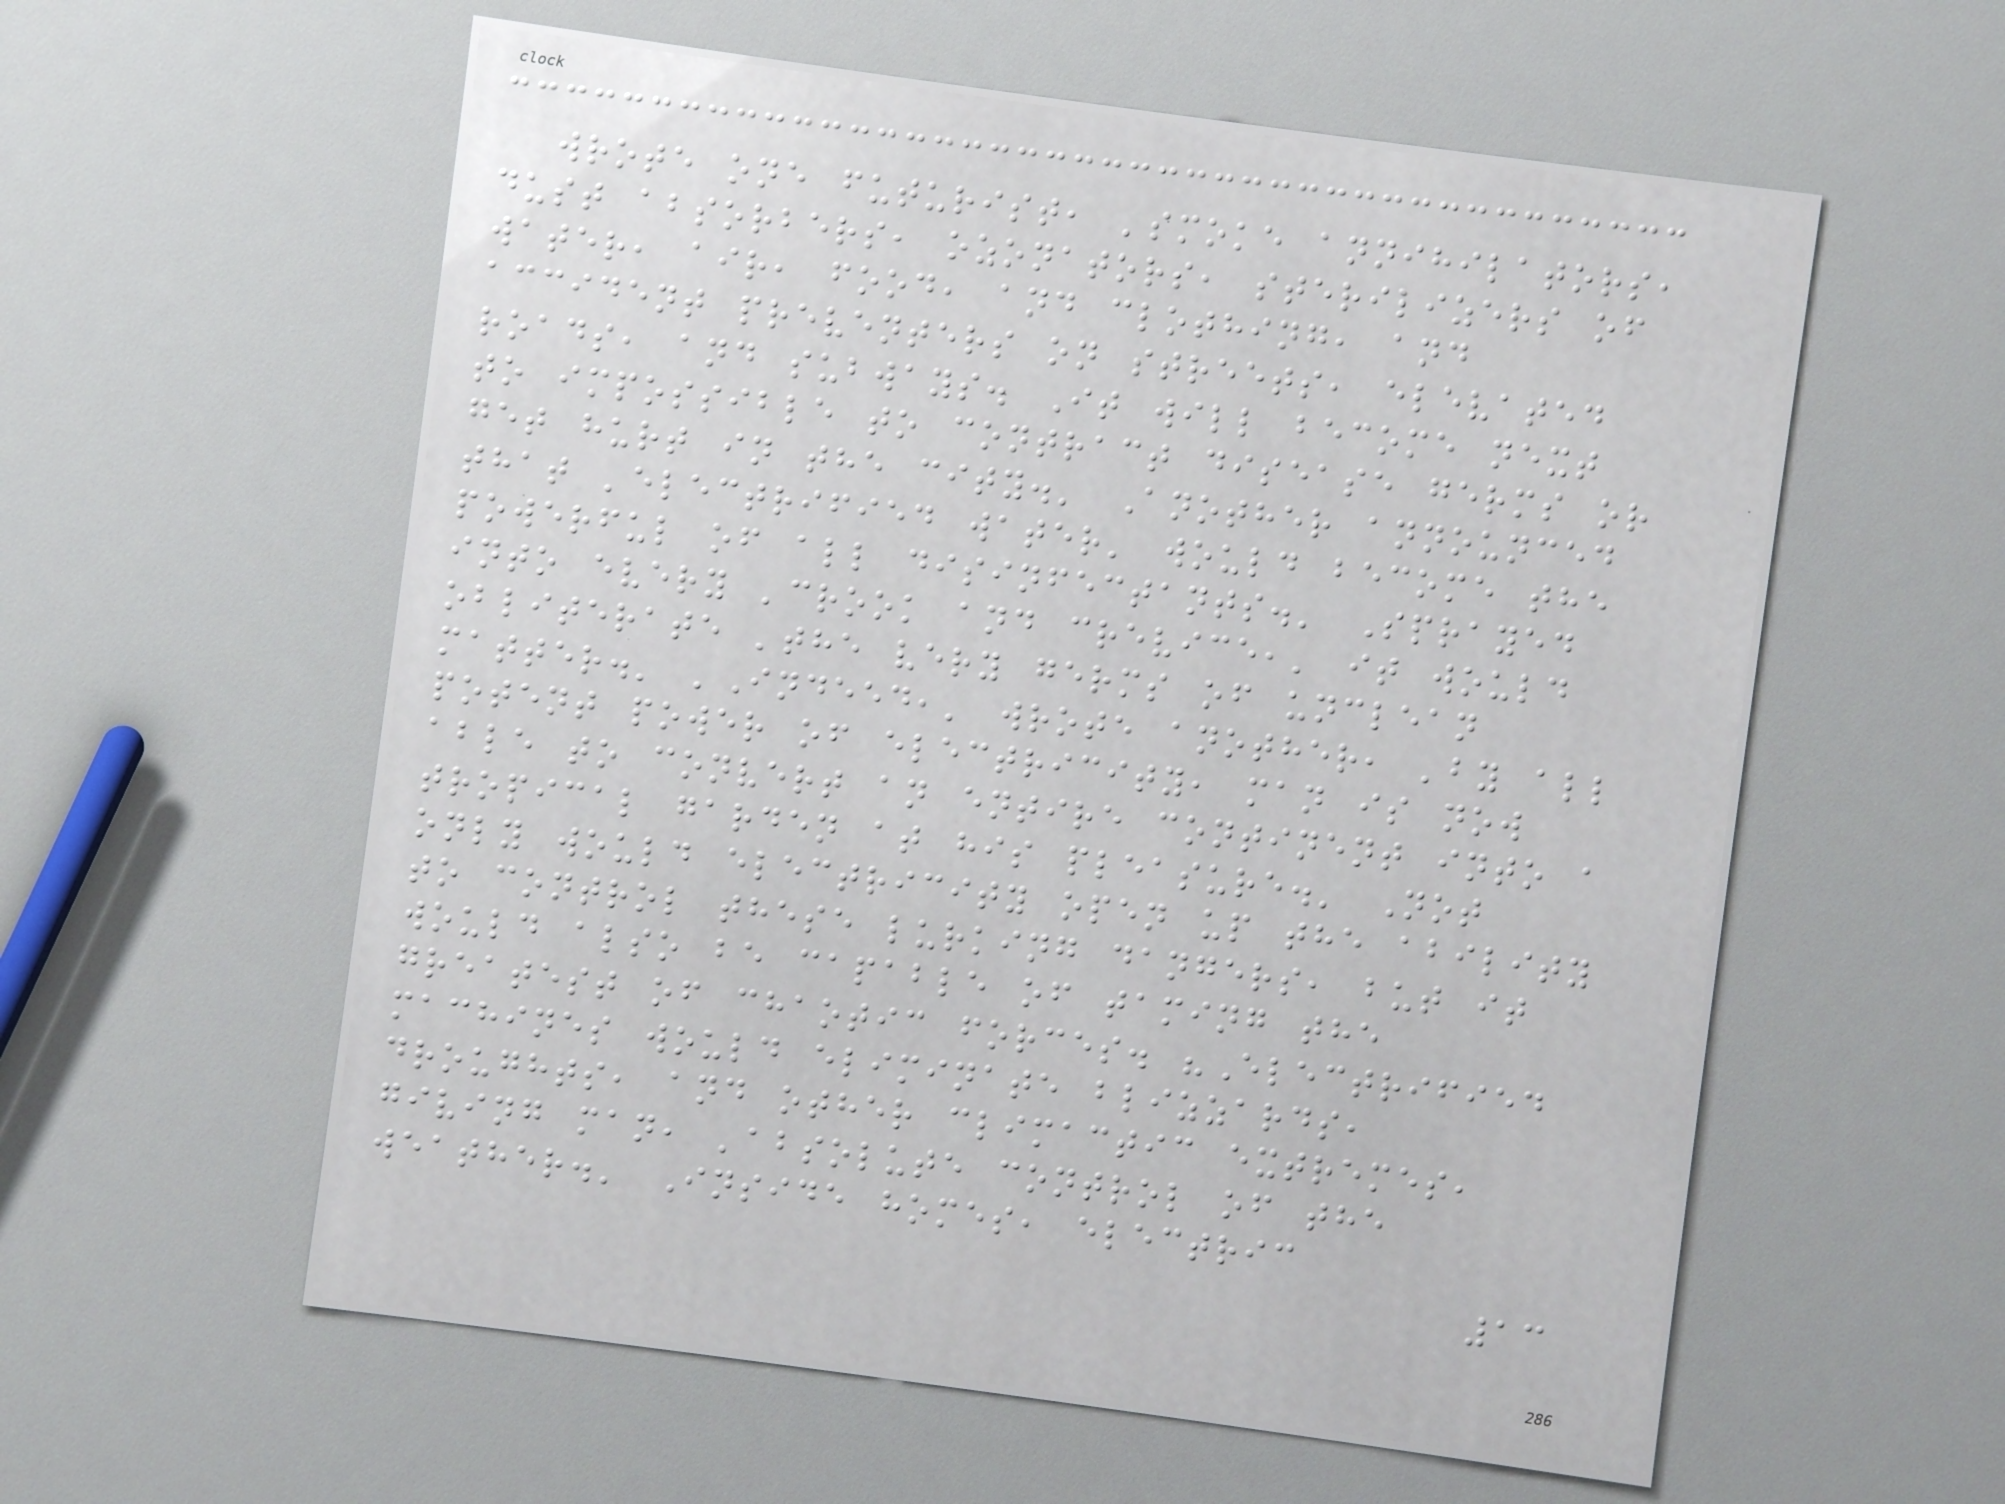wrote one futurist, 'smoke annihilators,
dust absorbers, ozonators, sterilizers of
water, air, food, and clothing, and
accident preventers on streets, elevated
roads, and subways. It will become next
to impossible to contract disease germs or
get hurt in the city.' Another announced
that 'electrified water' would become the
powerful of all disinfectants.' Sprayed
into every 'crook and crevice,' it would
obliterate 'the very germs of unclean
matter.' 'Indeed,' wrote another, 'by all
potent power of electricity, man is now
able to convert an entire continent into a
tropical garden at his pleasure.' Not
only would electricity open up the ability
to control these lurking dangers, but it
would also be capable of taming the
greatest of chaotic forces. "Electrified
machines would eliminate blizzards,
droughts, and other climactic extremes,
giving man, 'absolute control of the
weather.' Inside homes, electric
13
